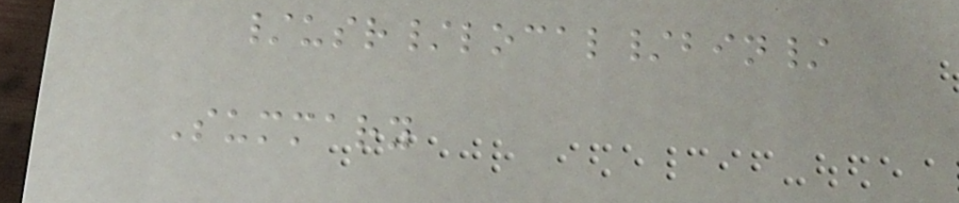/usr/local/bin/
Summary
